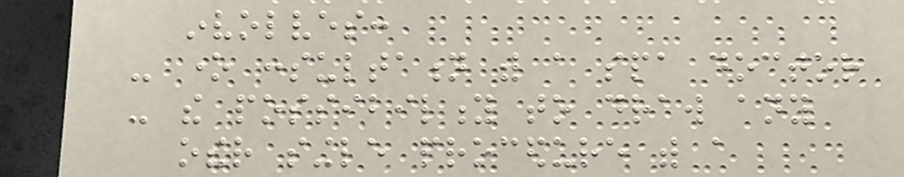involves:
- one consultation with a spa doctor
- the possibility to draw any
other single procedure with a
